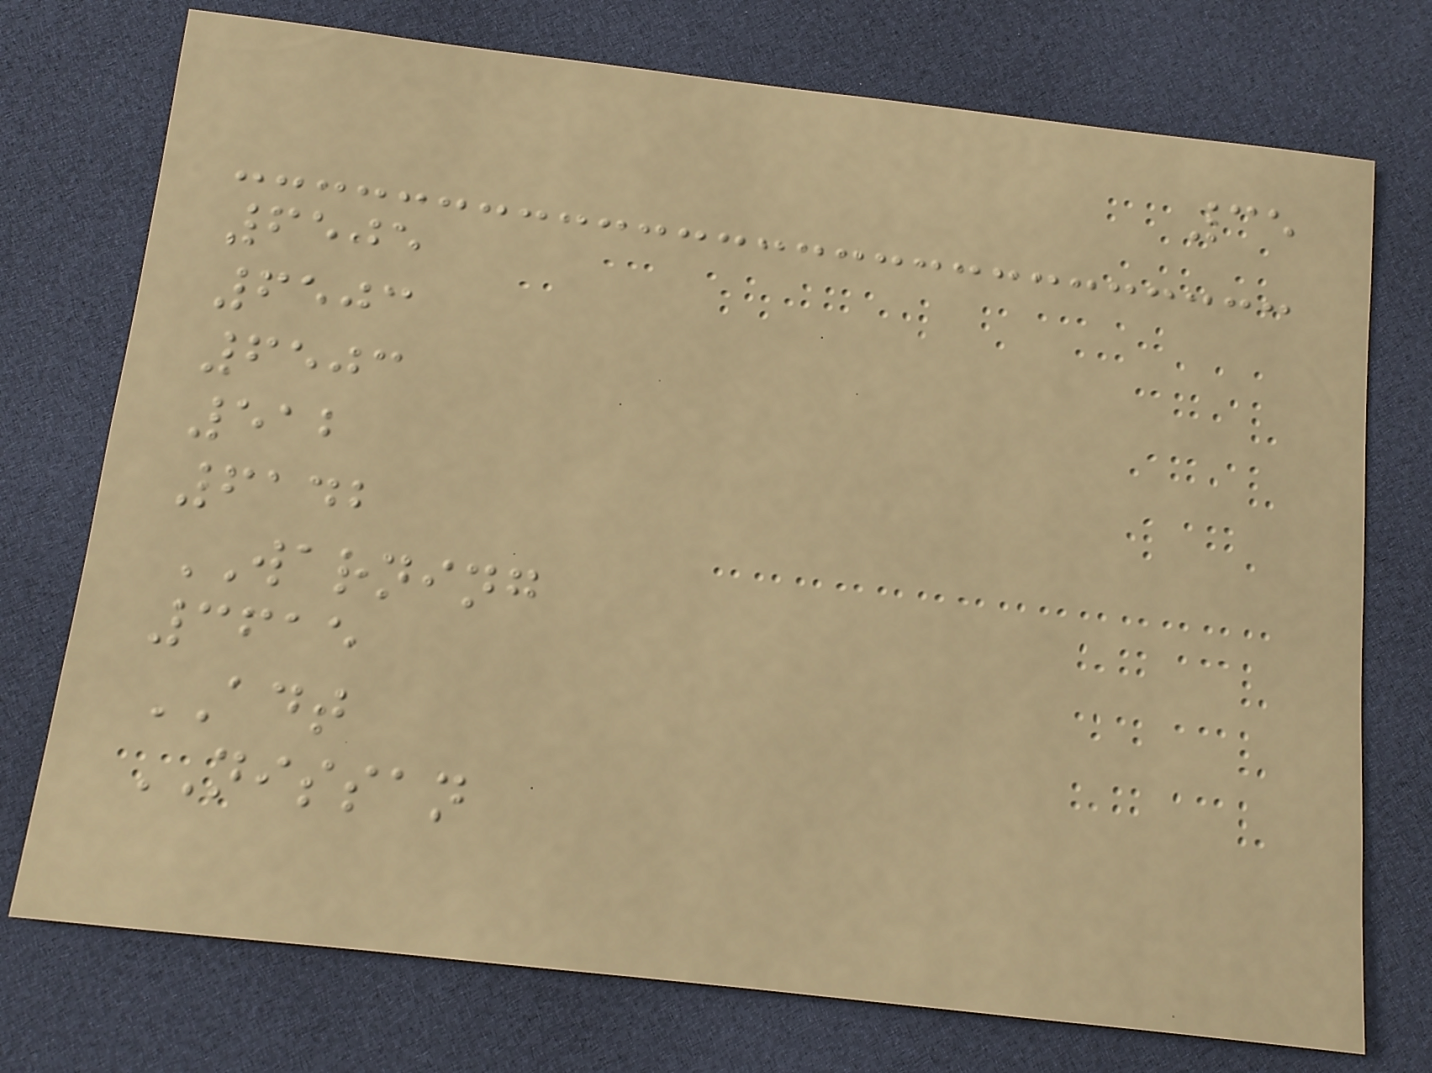35
6505
6503
6503
512
6142
WARNING
3615
ADT
NISSAN
